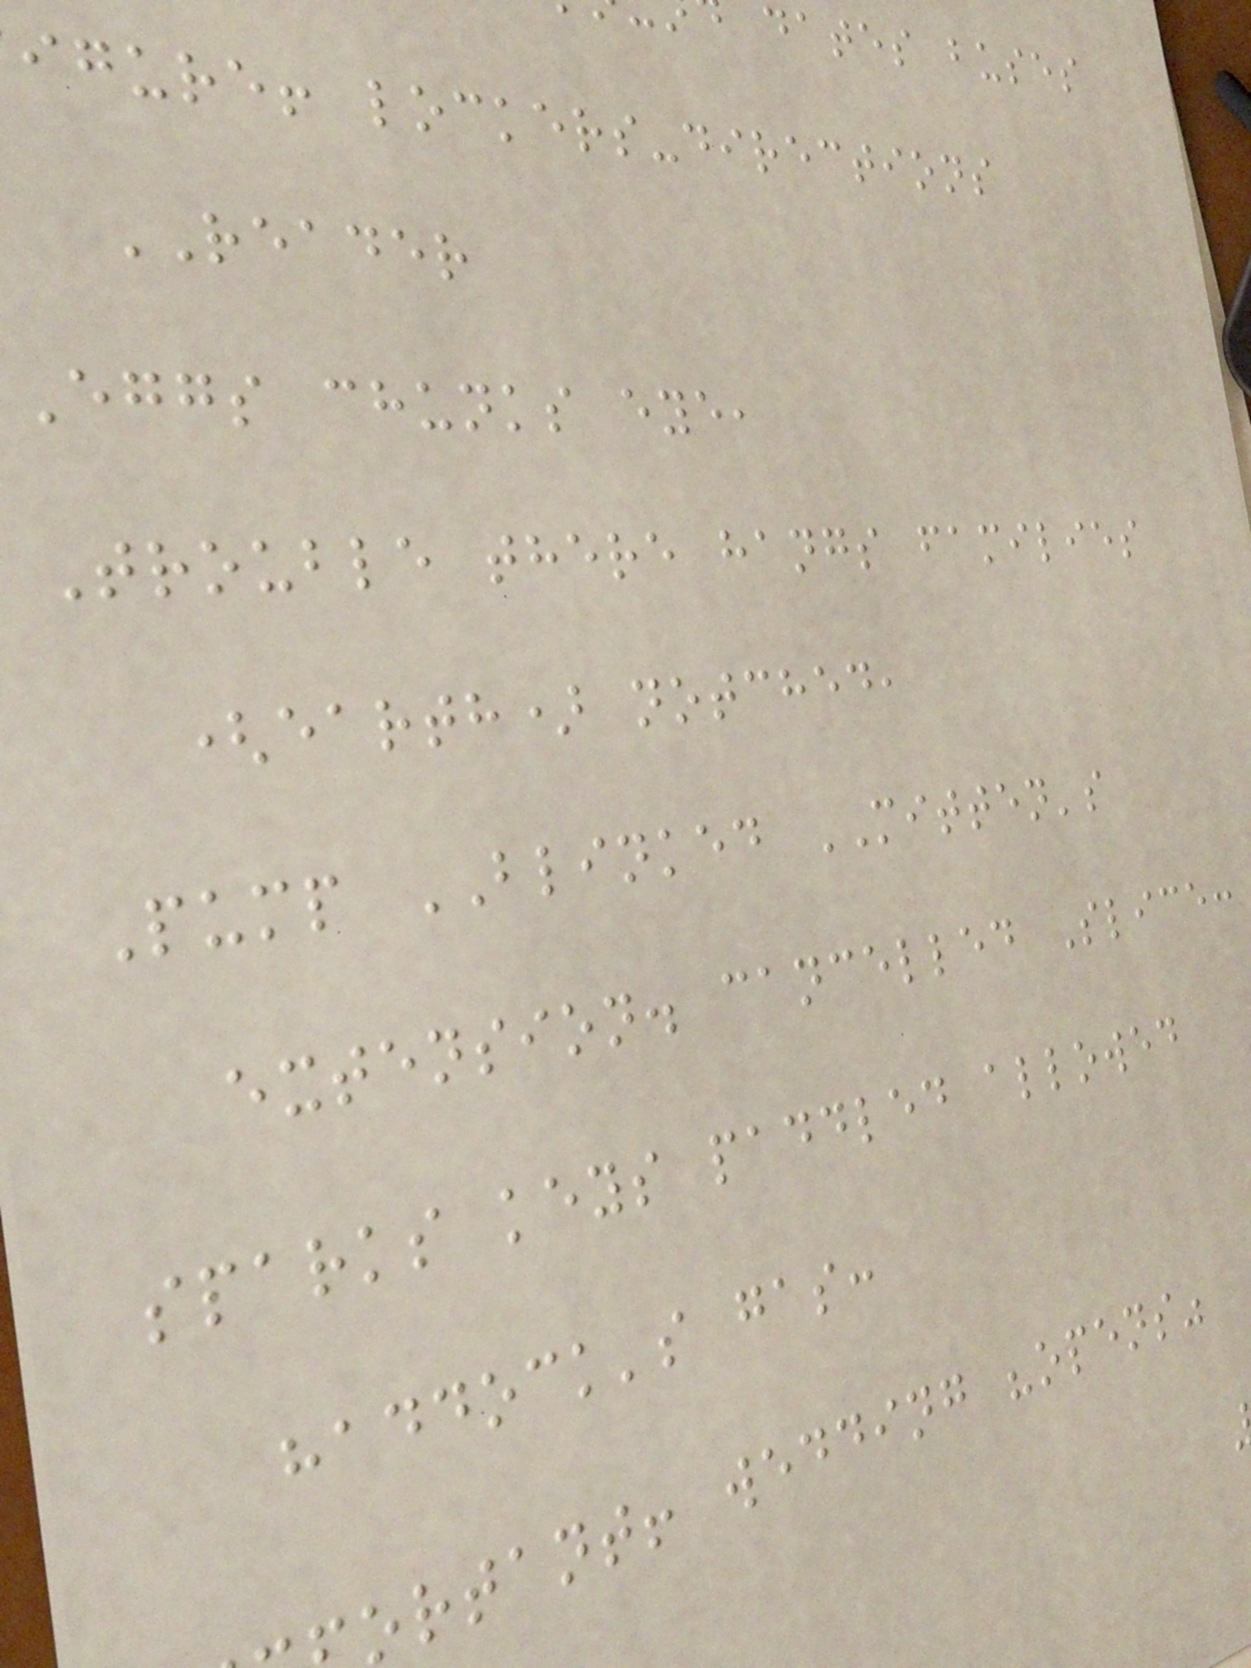dates buses
igure! lockers-directions
READER
Eggs chunks eye,
Trouble there hangs families
(earth) notched,
Pump BLINKED MITTEN's
extension. cancelled Slice:
sparks keys paddled allowed
haddock's gas:
ortant! wedding "opens"
